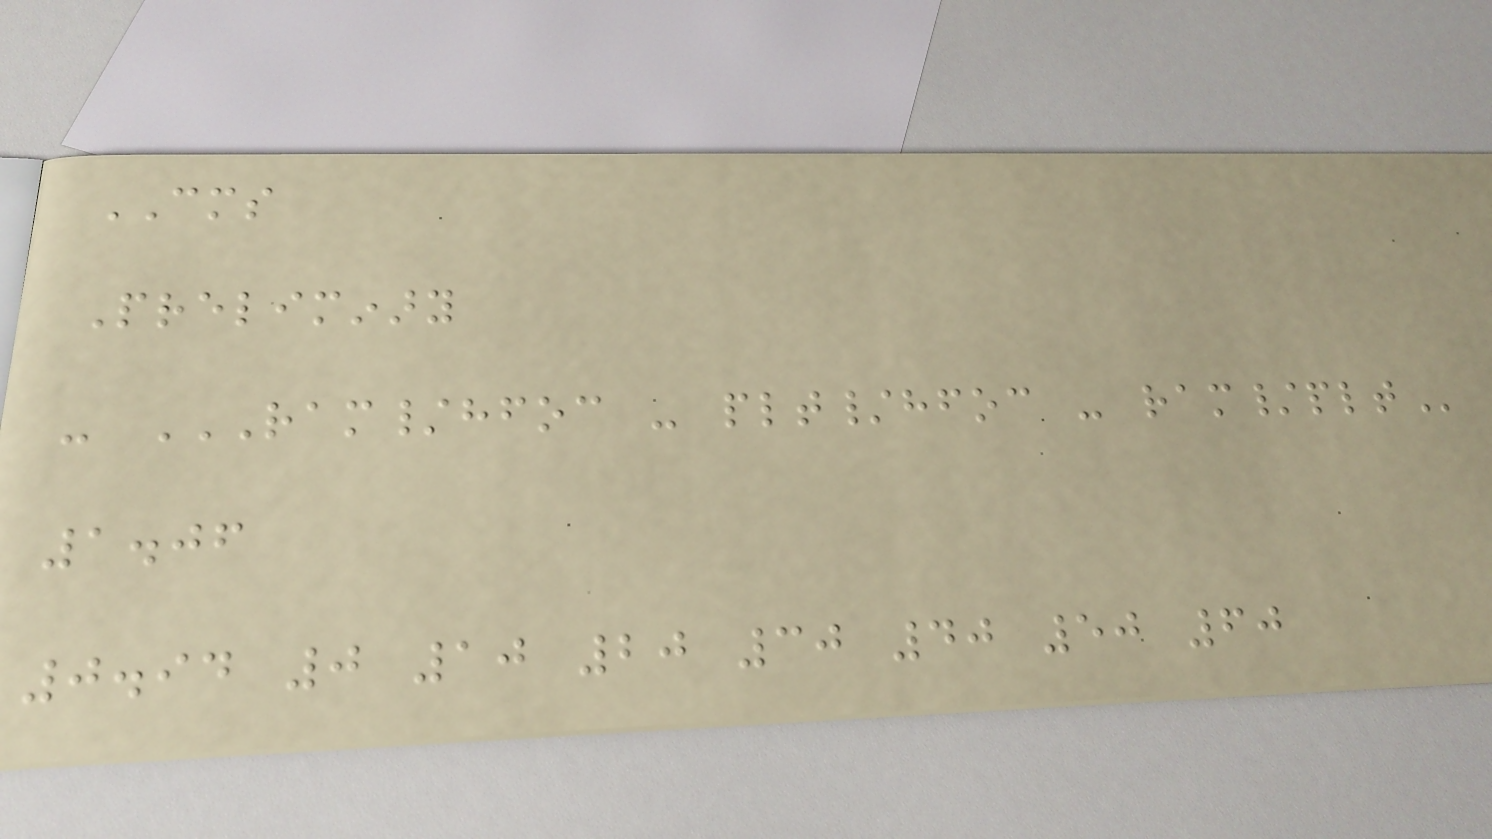CMS
Preliminary
- RAM/HFOC - PLT/HFOC - RAM/PLT
1.06
0.94 0 10 20 30 40 50 60
